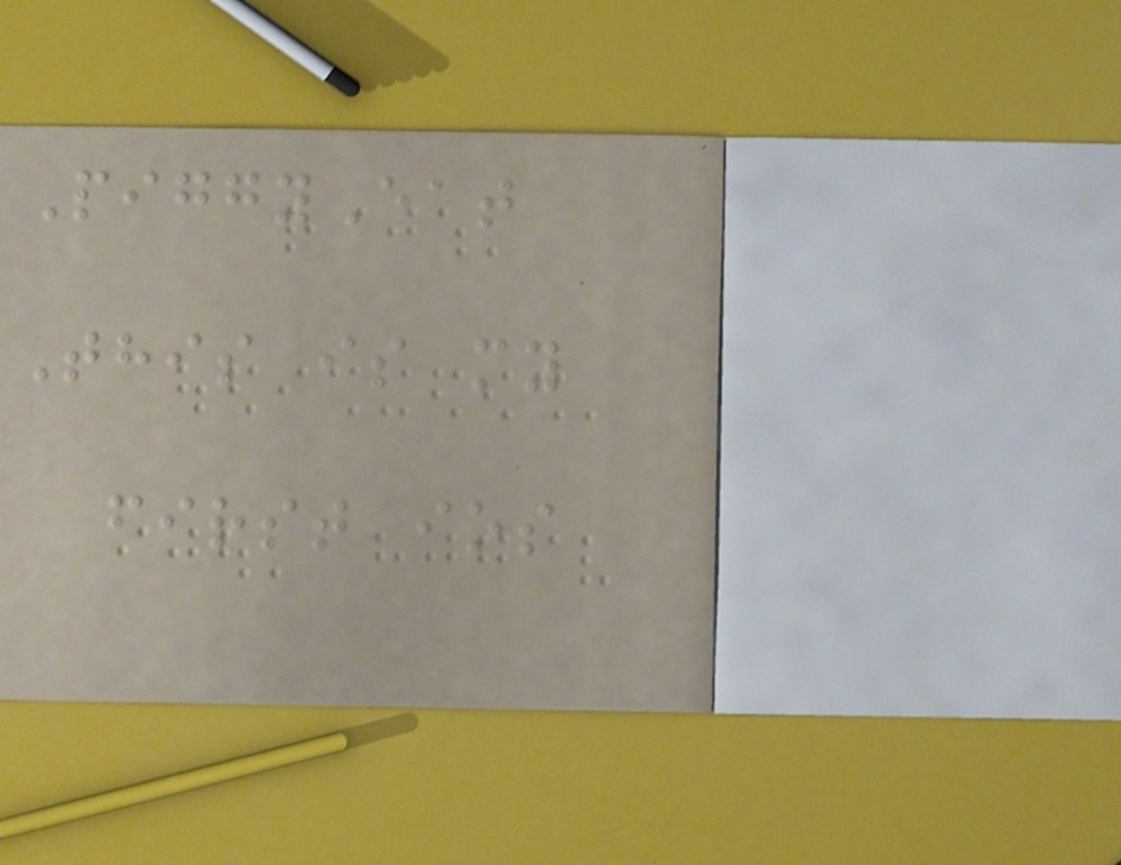PiggyEat
This is my
first ios
